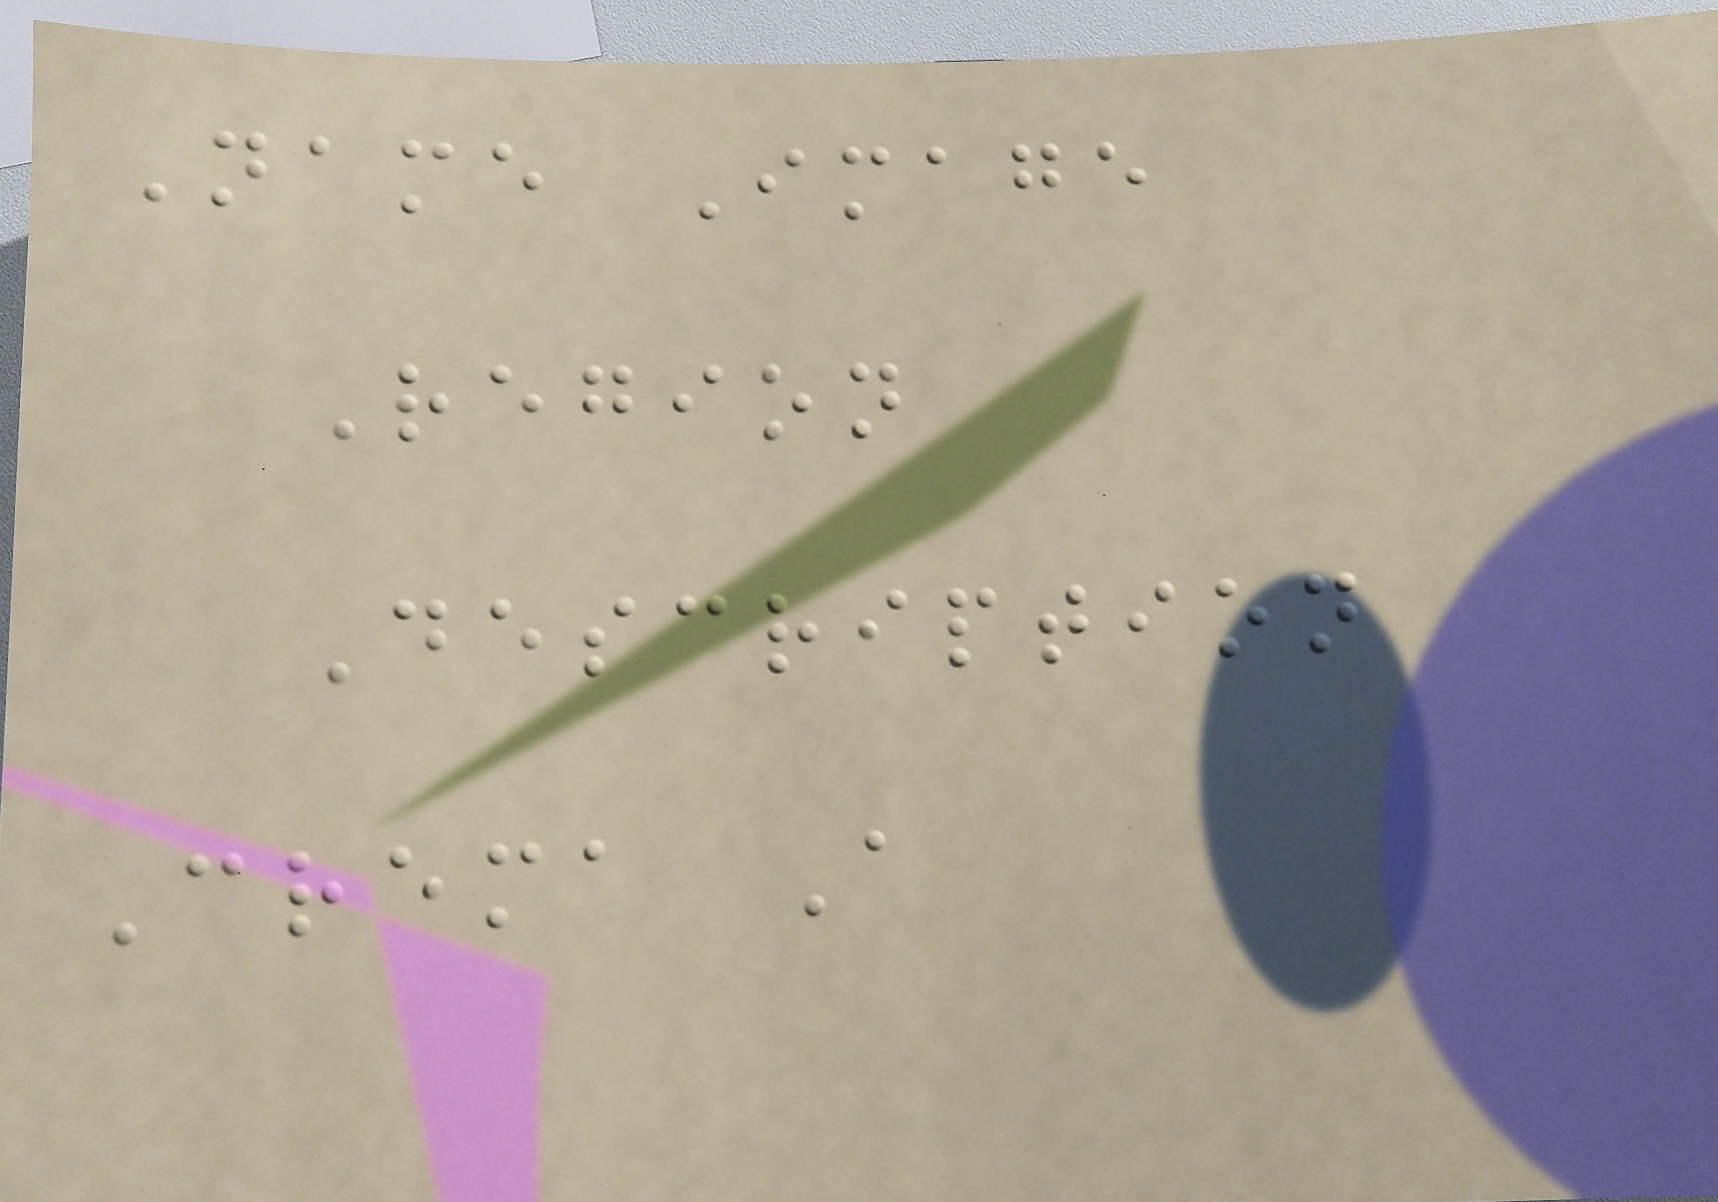Name Image
Region
Description
Crema A
